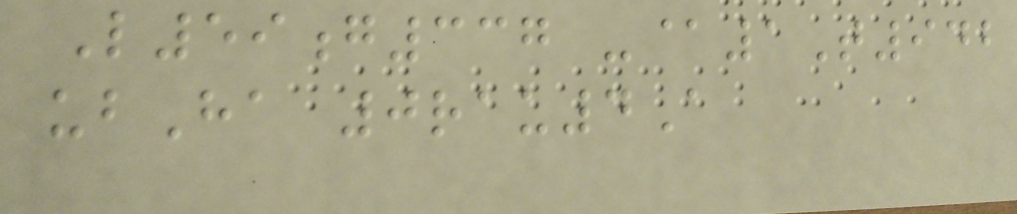L59g337 -@1T942
ubHa 0rau4A
